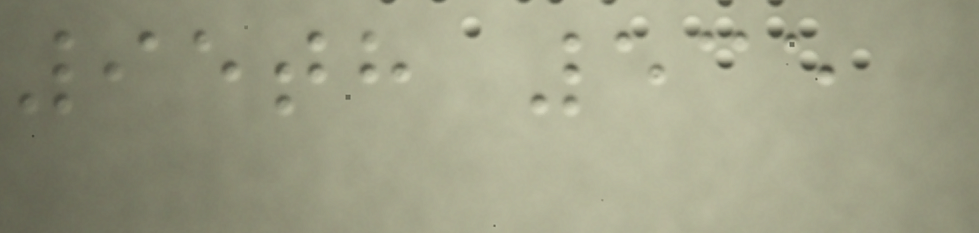95th 535
